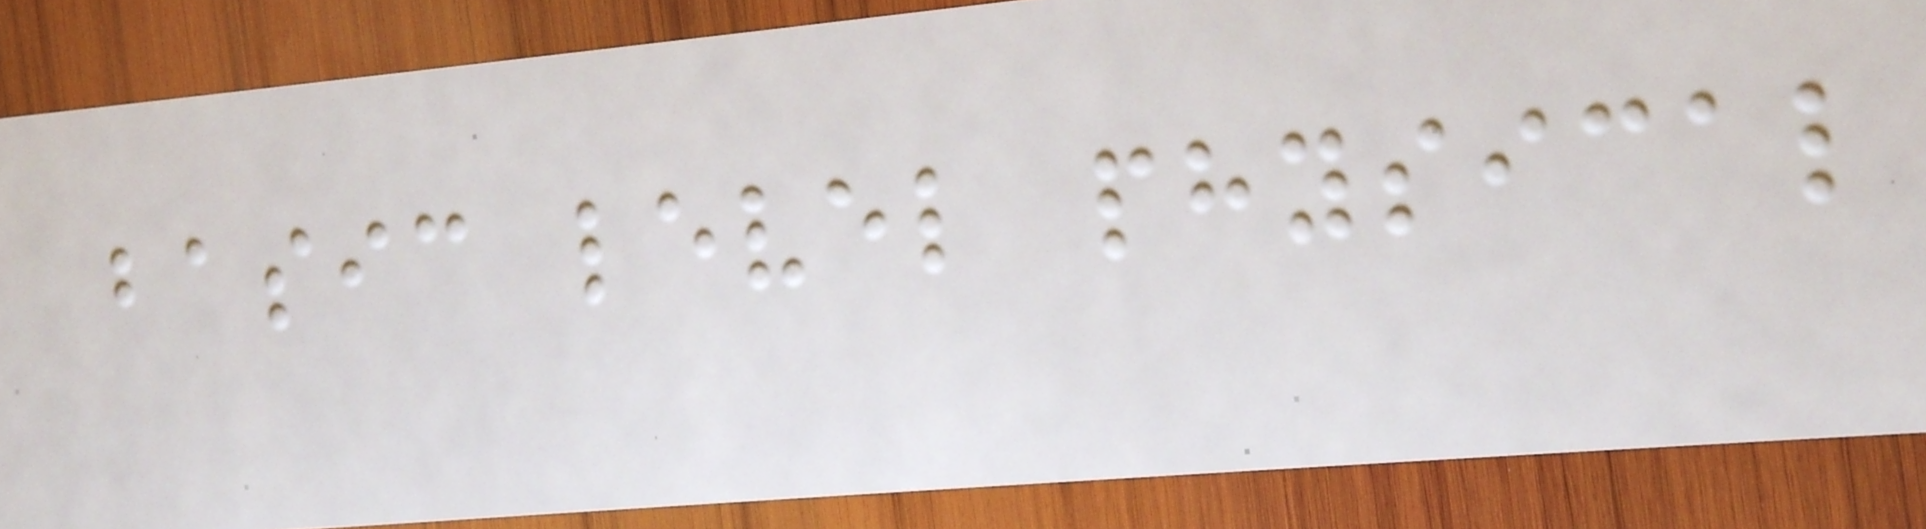basic level physical
